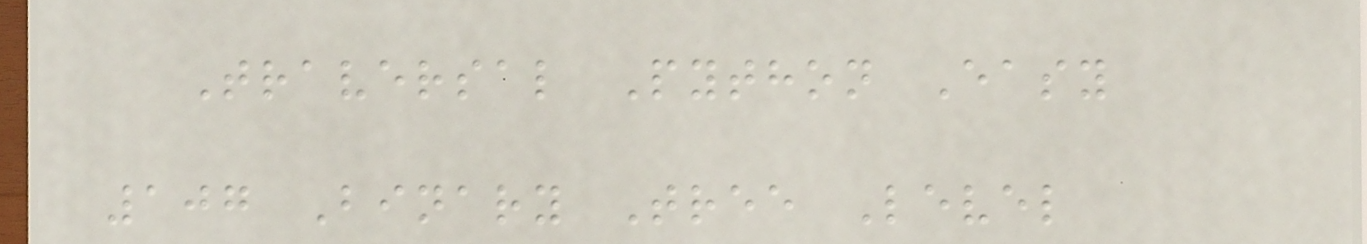Traversal Python Easy
107 Binary Tree Level
